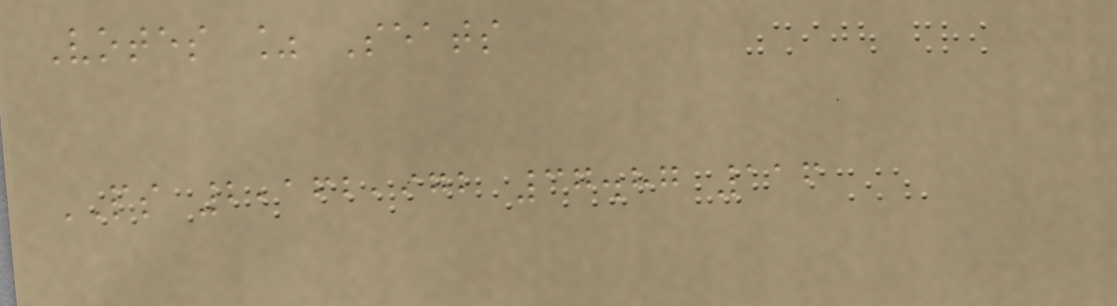Votes % Seats
PS 2,162,972 37.87 116
